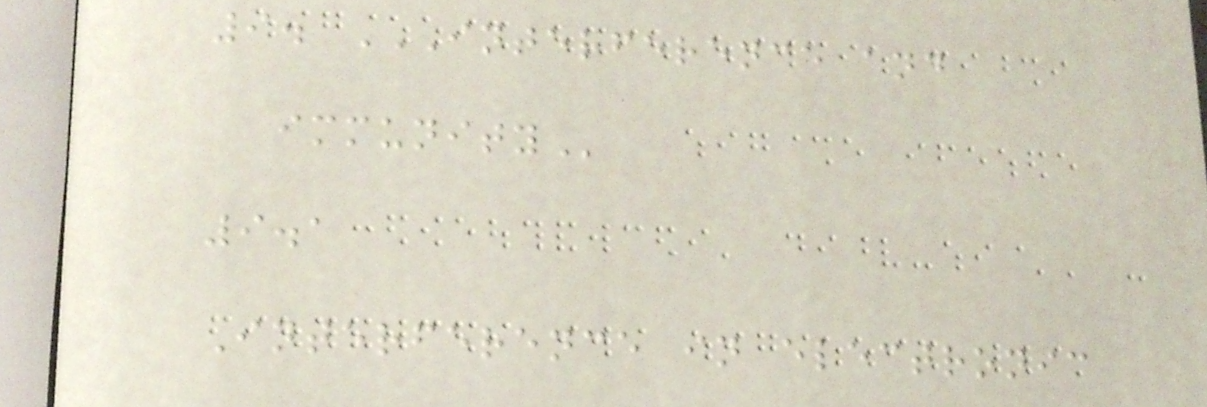9. INTERFERENCE AND
IMMUNITY
9.1
Interference in electronic
